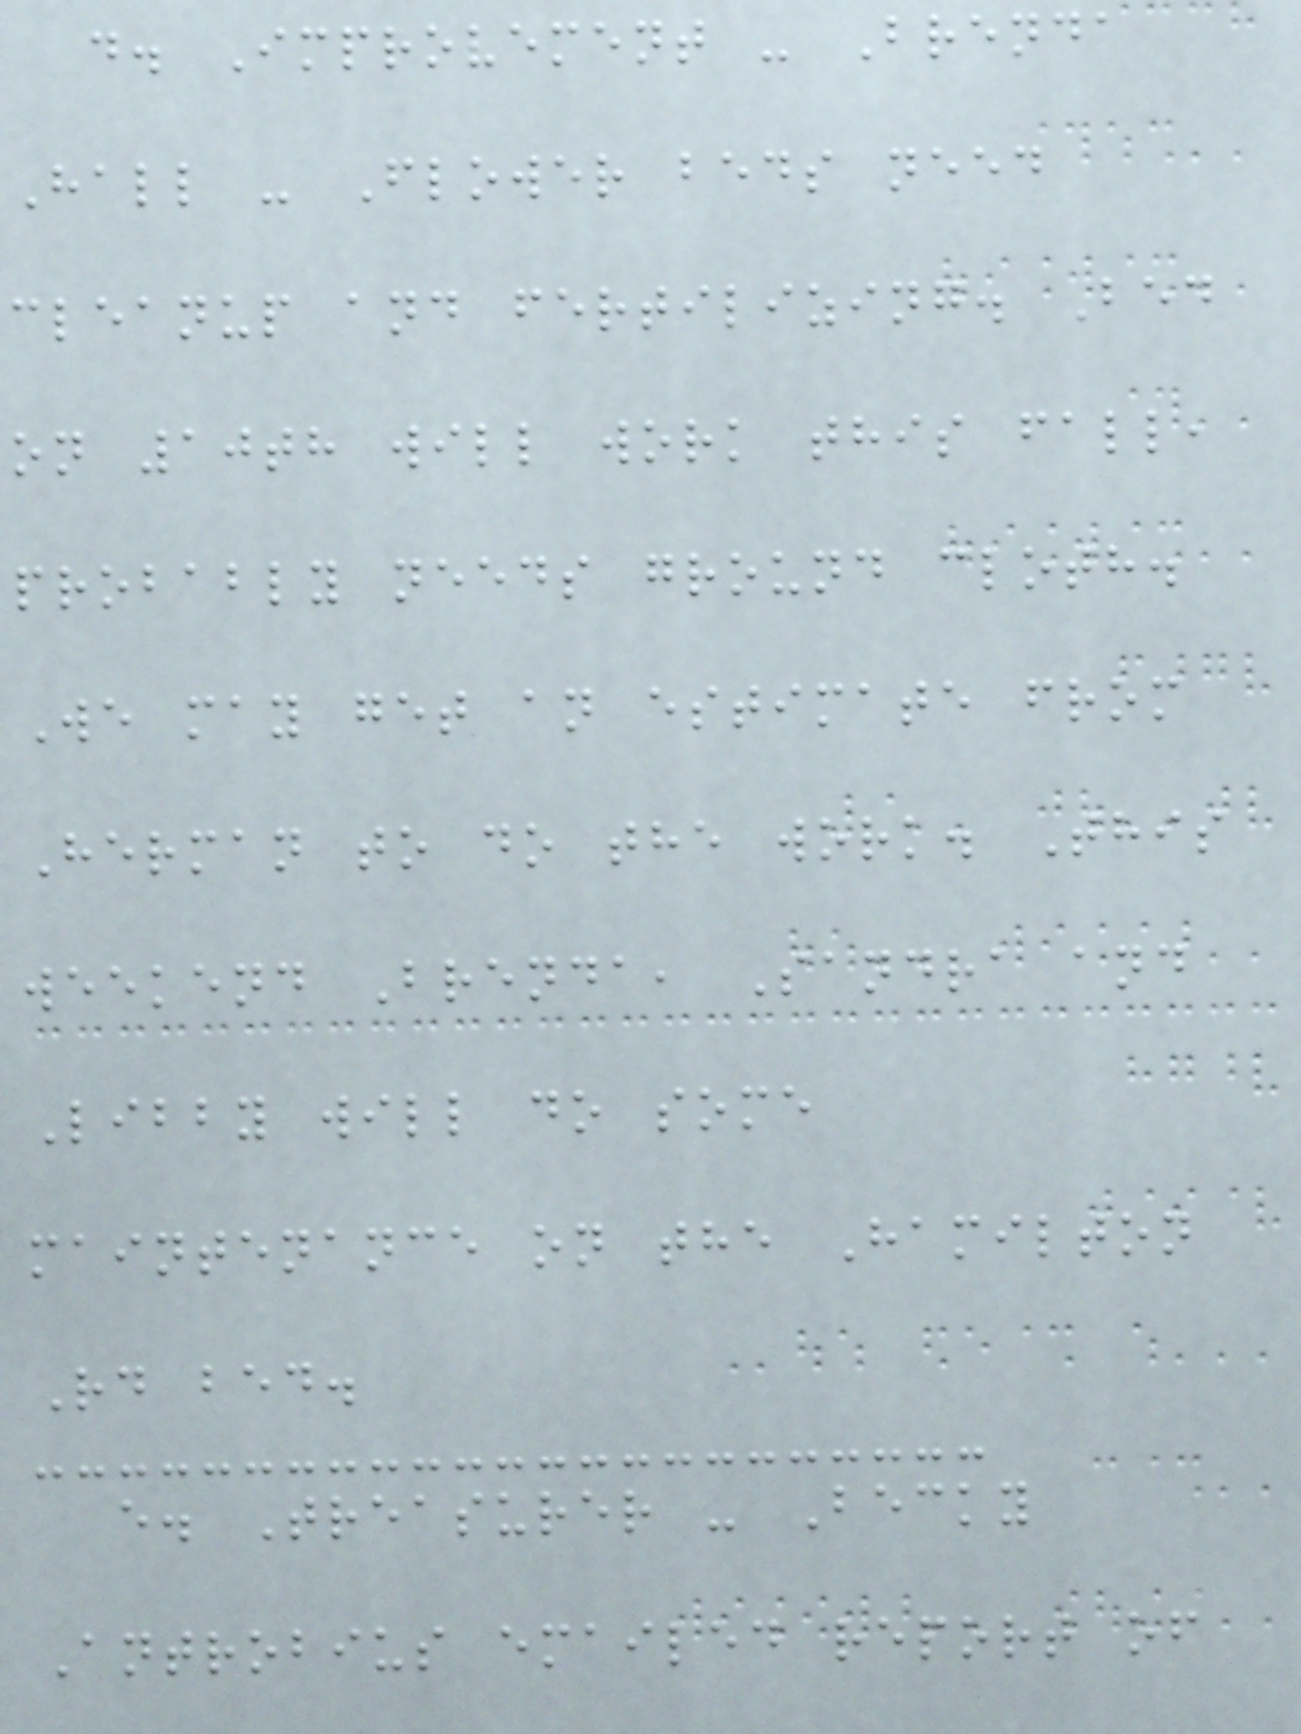d. Improvement - Brenda
Hall - Flower beds need
cleanup and fertilizing. Bed
on 10th will work this fall,
probably needs ground cloth.
We may get an estimate from
Herman to do the work. This
weekend Brenda, Sandra and
Libby will do some
maintenance on the Hamilton
Rd bed.
e. Treasurer - Becky
Antrobius emailed report of
